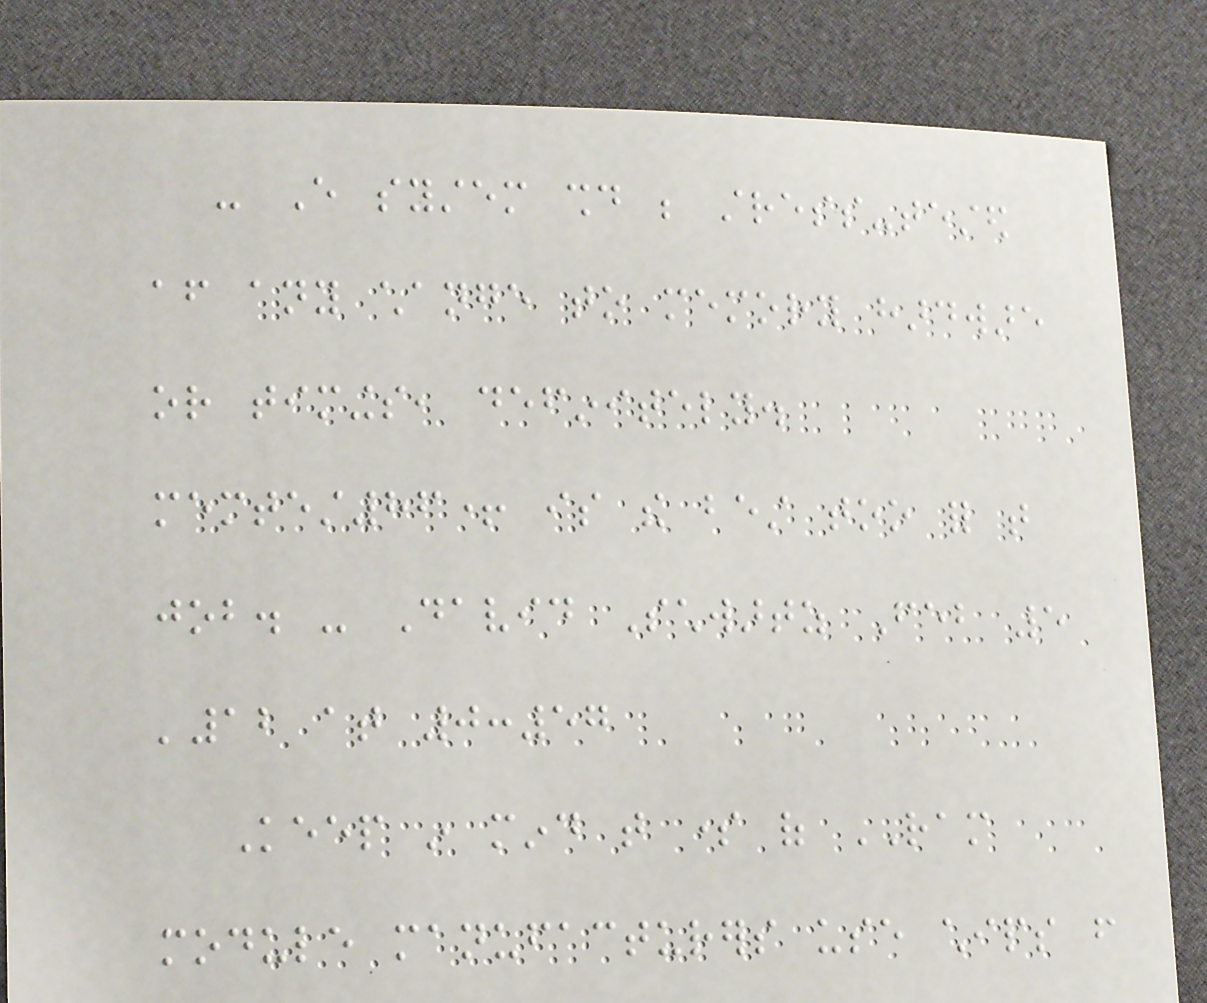- Every system should be stress-tested
after any change to memory hardware
or timings, definitely.
memtest86+ is the best too for that
job. - David Schwartz Feb 5
'12 at 0:57
Keep in mind that some of RAM
module manufacturers use chips from
